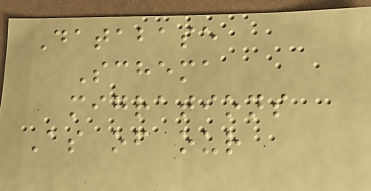Database
Schema
migrations
As of our
